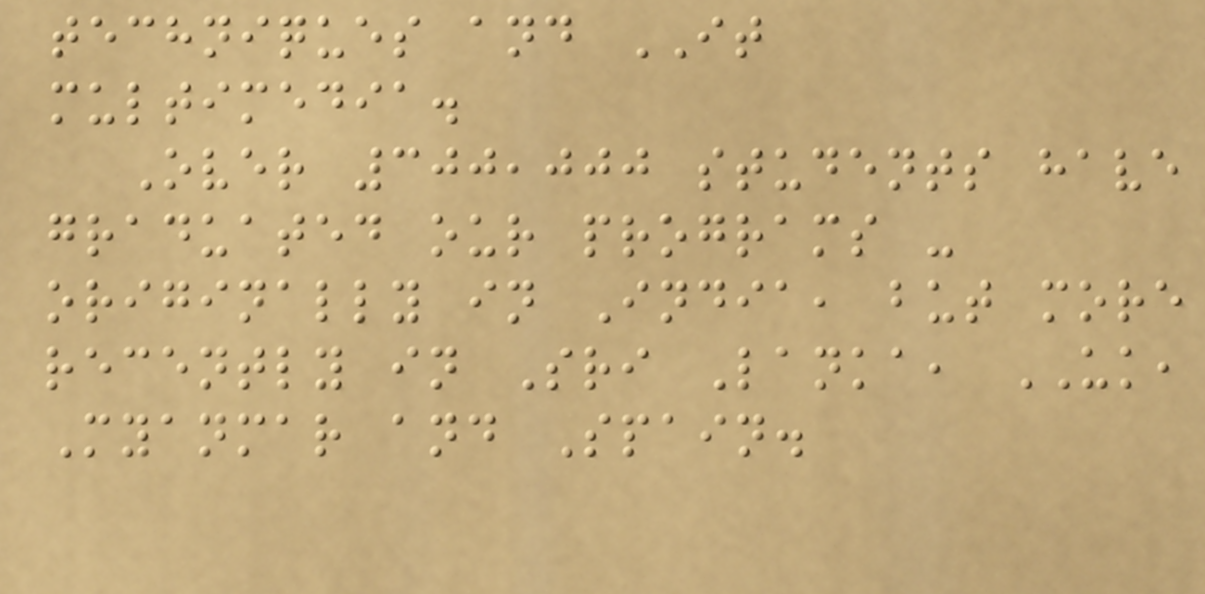techniques and IT
multimedia.
Over 300,000 students have
graduated our programs -
originally in India, but more
recently in Sri Lanka, UK,
Myanmar and Spain.
